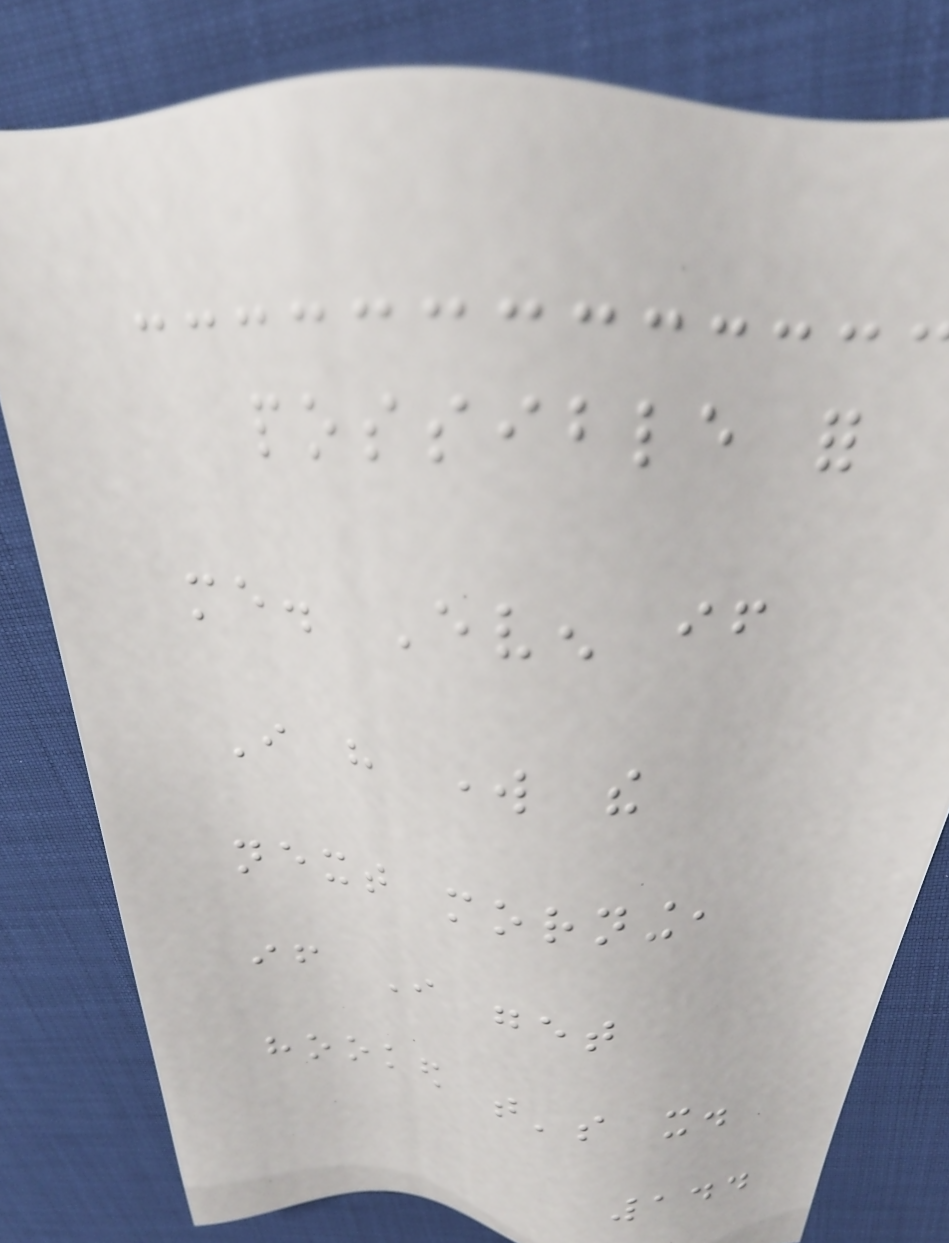possible for
me. Even if
I have work the
next morning,
if I get
hooked that's it.
144
